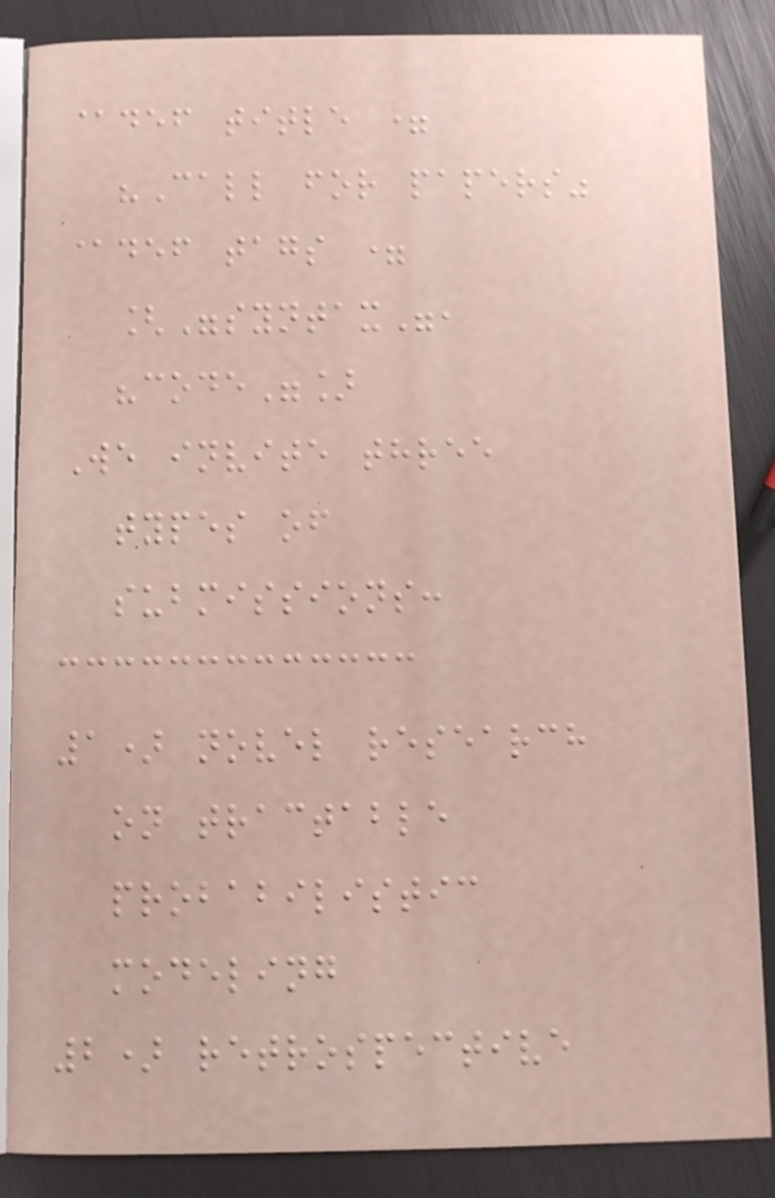@def title =
"Call for papers"
@def tags =
["syntax",
"code"]
We invite three
types of
submissions:
1) novel research
on tractable
probabilistic
modeling
2) retrospective
